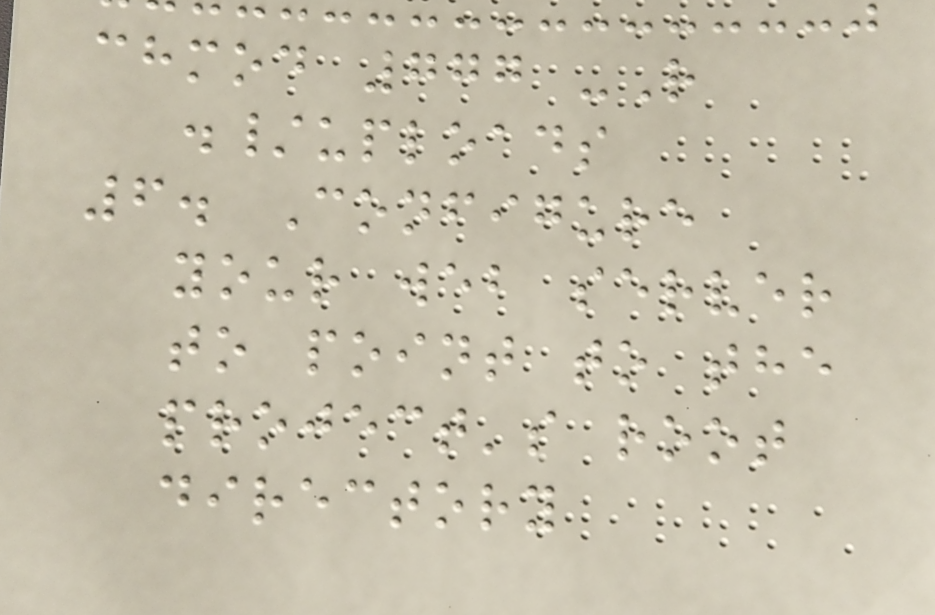chmod 777 -R
./uploads
6. Configure
your web server
to point to the
project's root
directory
